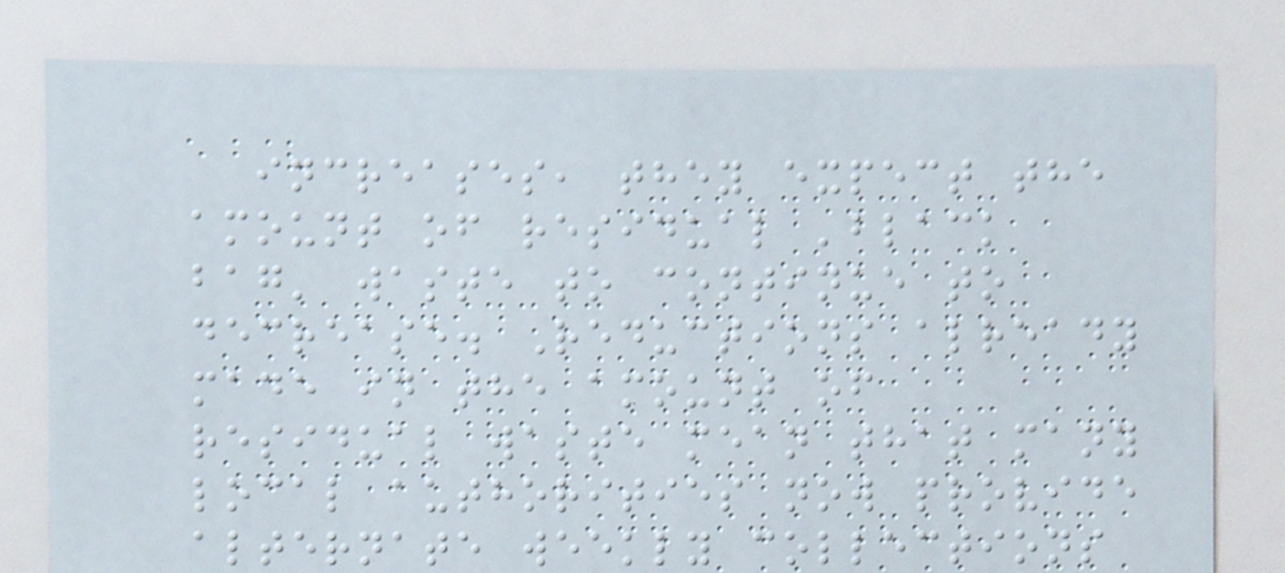increases, they expect the
amount of residual 'black
bag' waste to continue to
decrease. Reductions already
made in the amount of
residual waste mean that many
local authorities now provide
alternate weekly collections
